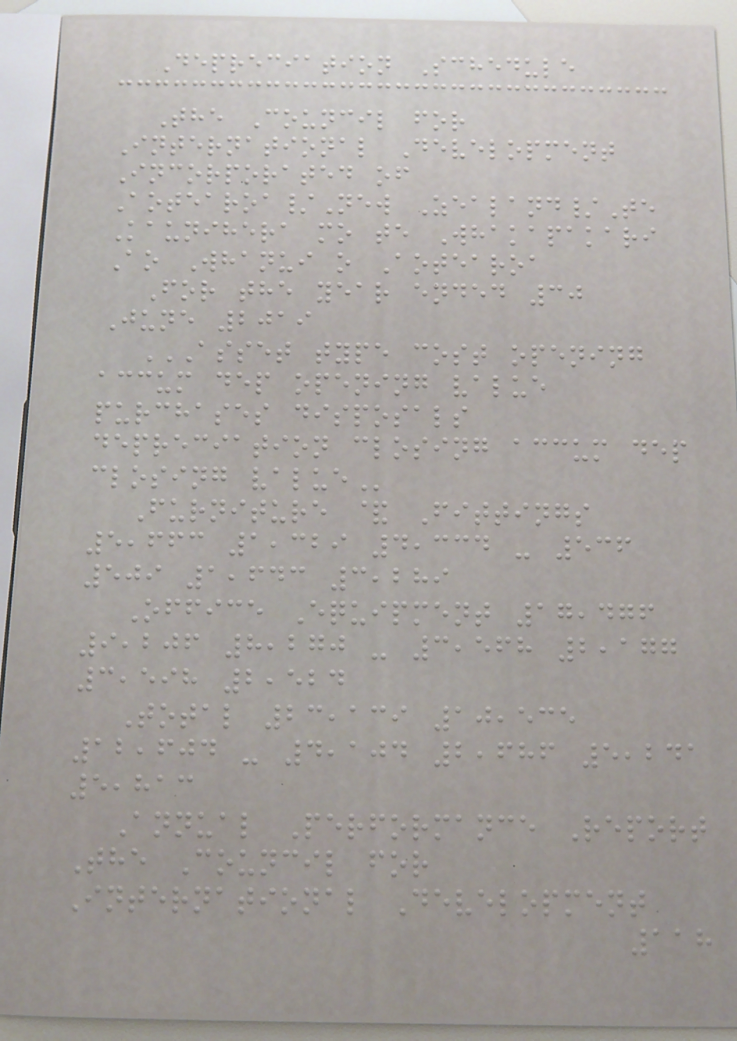Depreciation Schedule
The Council for
International Development
Incorporated of
Aotearoa/New Zealand/Te
Kaunihera mo te Whakapakari
Ao Whanui o Aotearoa
For the year ended 30
June 2019
ASSET TYPE COST OPENING
ACCUM DEP OPENING VALUE
PURCHASES DISPOSALS
DEPRECIATION CLOSING ACCUM DEP
CLOSING VALUE
Furniture & Fittings
5,663 1,329 4,334 - 536
509 1,643 3,289
Office Equipment 17,476
9,206 8,270 - 3,568 2,177
3,598 2,524
Total 23,139 10,535
12,604 - 4,104 2,686 5,241
5,813
Annual Performance Report
The Council for
International Development
118
